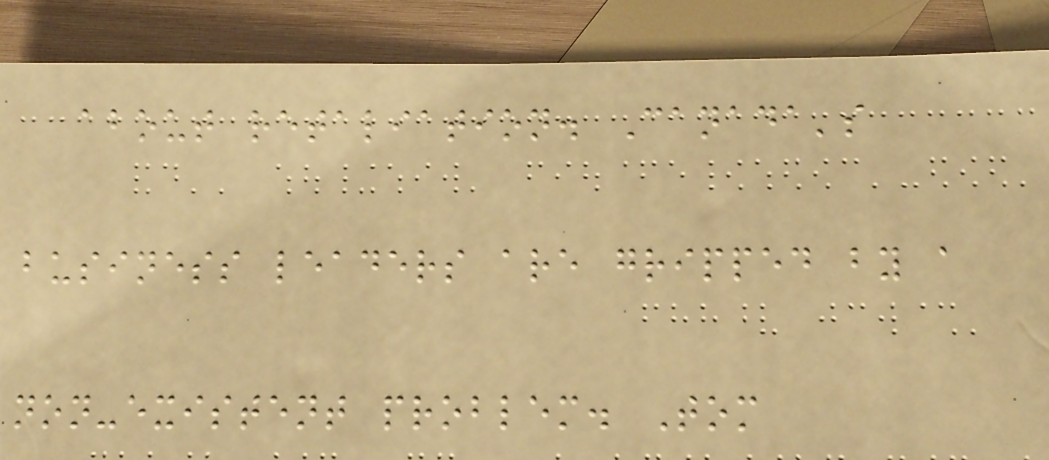about retaliation. Canada's
business leaders are gripped by a
non-existent problem. Tom
